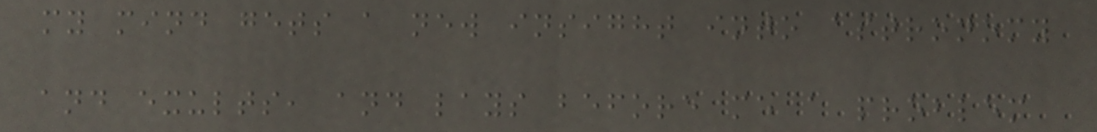my mind gets a new insight into astronomy
and exults, and lays before me a problem
